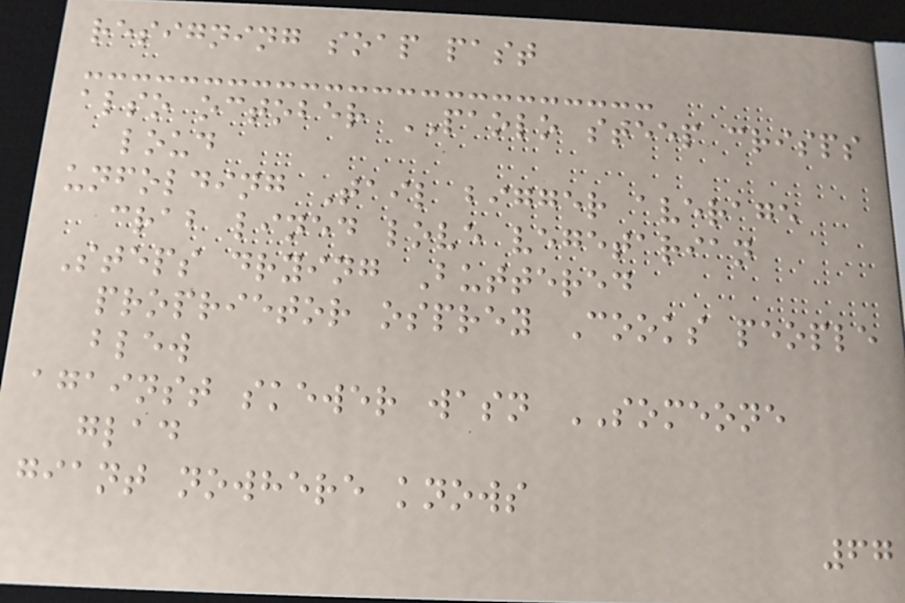resigning soap past
also october PAOLO steep crisps
loud
unfolding Tail bigger average
crab lined love vegetarian
Steps drying Buttered
proprietor osprey Cooks people
blew
against skewer wasn SOMEONE
glad
giant nowhere knows
67
